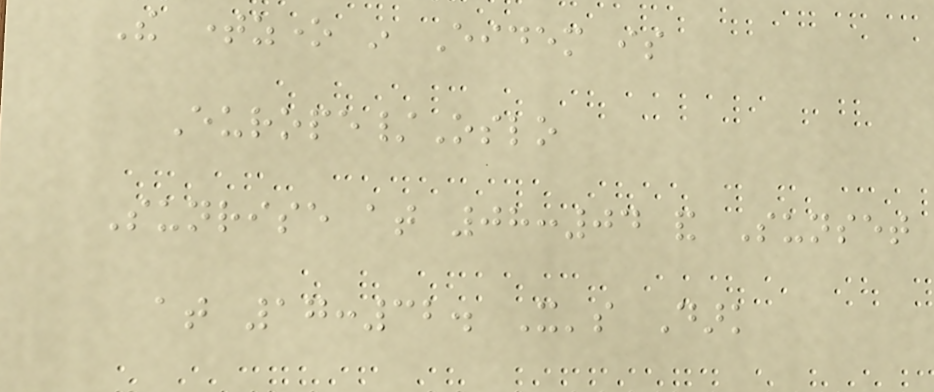The timezone in Eidem is
Europe/Oslo
Sunrise at 08:04 and Sunset
at 17:32. It's Dark
